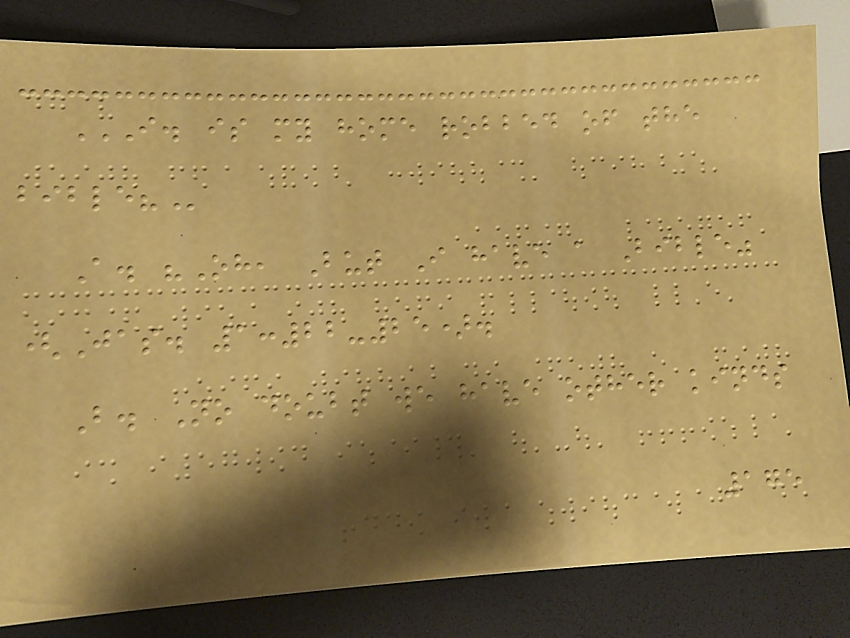I. IS MY HOME ROBBED OF THE
BIBLE?
A. "Oh, But I have a Bible"
(Jas. 1:22-25).
B. No doubt we have other kinds
175
